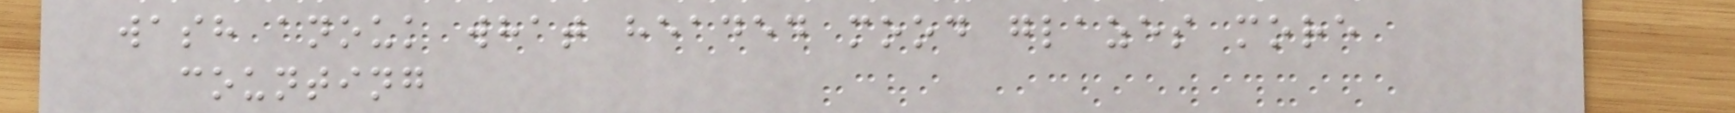wash anouk what headed mood glazes more
counting
